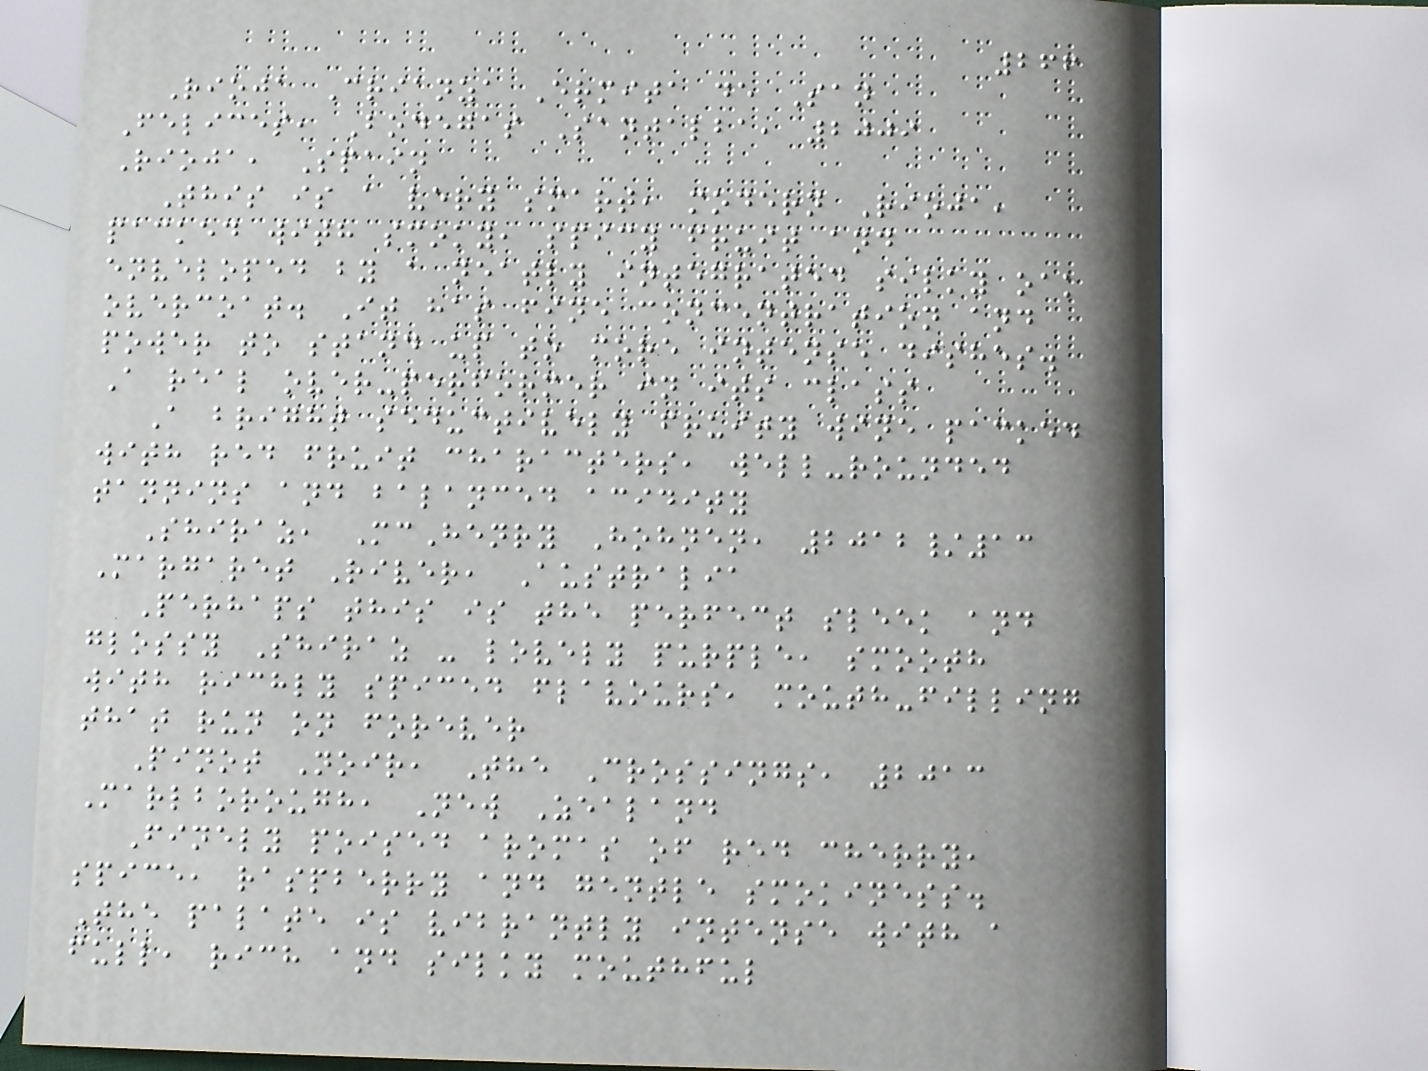266
Rioja Crianza Ermita de San
Felices, Bodegas Santalba, 2009
Rioja, Spain
This is a very smart, modern Rioja,
packed with smoky, spicy fruit and
enveloped by a neatly integrated silky oak
overcoat. It has fine concentration and
power to stand up to more intense dishes.
A real over-performer in its class
A bright seductively fruity wine packed
with red fruit characters, well-rounded
tannins and balanced acidity
Shiraz, McHenry Hohnen, 2012/13
Margaret River, Australia
Perhaps this is the perfect sleek and
glossy Shiraz - lovely purple, smooth
with richly spiced flavours, mouth-filling
that run on forever
Pinot Noir, The Crossings, 2013
Marlborough, New Zealand
Finely poised aromas of red cherry,
spice, raspberry and gentle smokiness.
The palate is vibrantly intense with a
full, rich and silky mouthful
